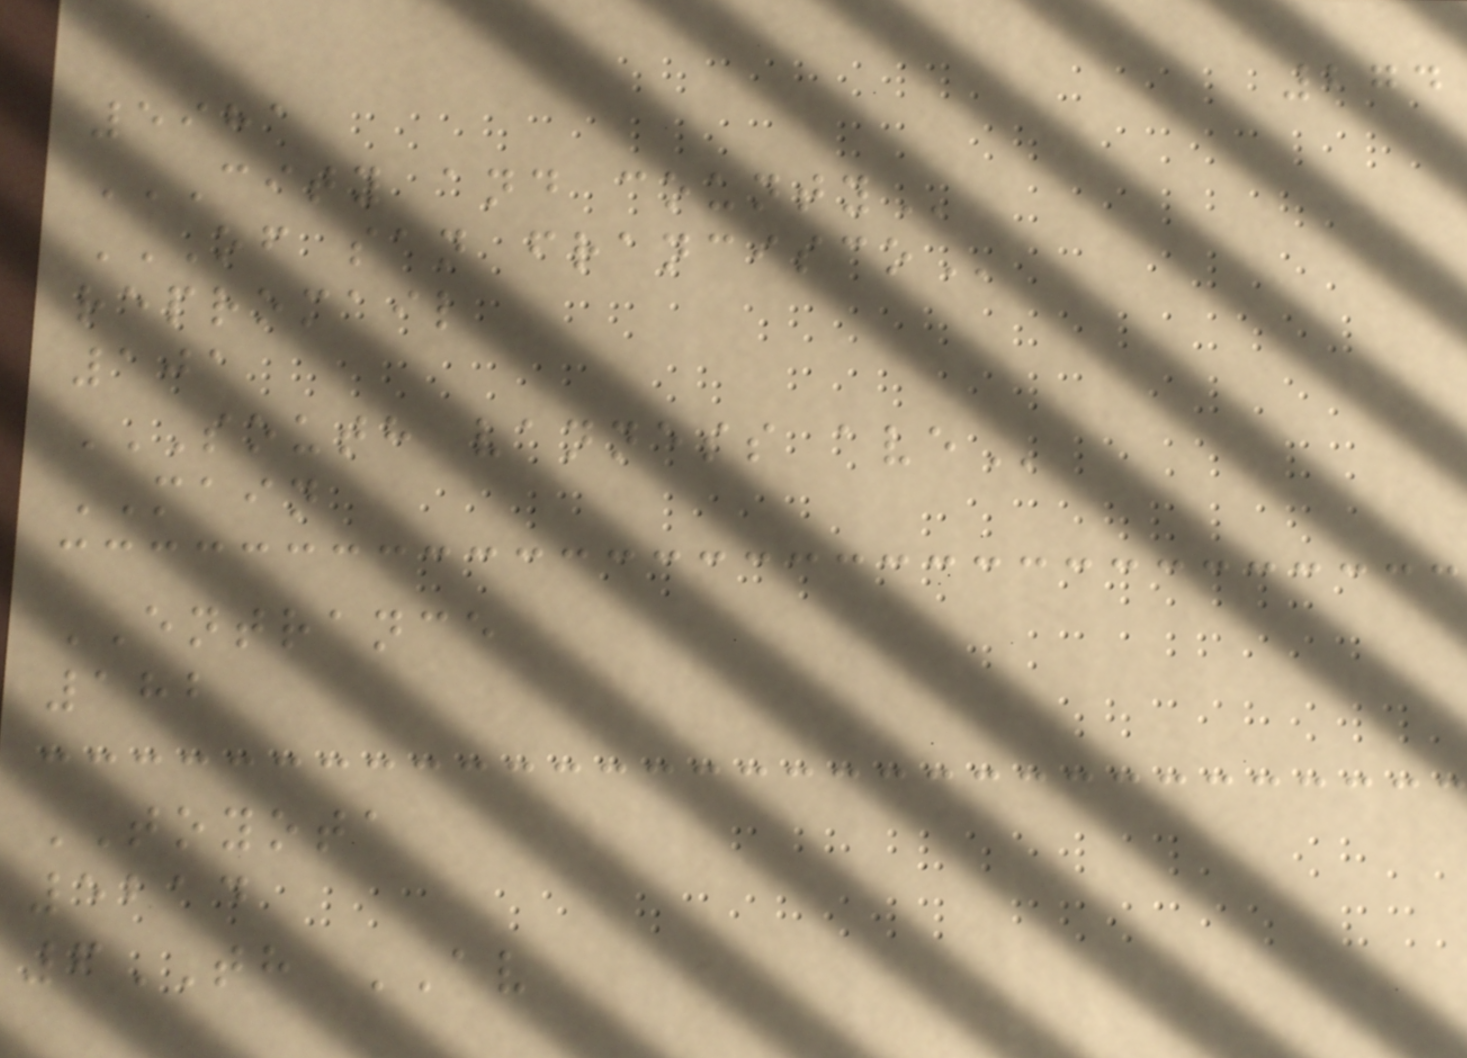274
5981
CITY AND COUNTY
OF SAN FRANCISCO
repromail
101
SOUTH VANNESS AVE
MAIN
ENTRANCE
182
TOYOTA
5214
6TH AV
